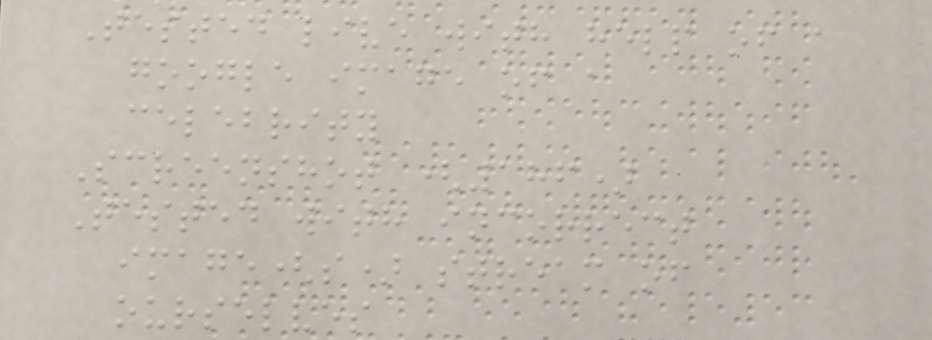Tested live with help of a
google image of a
celebrity
Screenshot (186)
Tested with incorrect
image(s) stream of
ourselves
